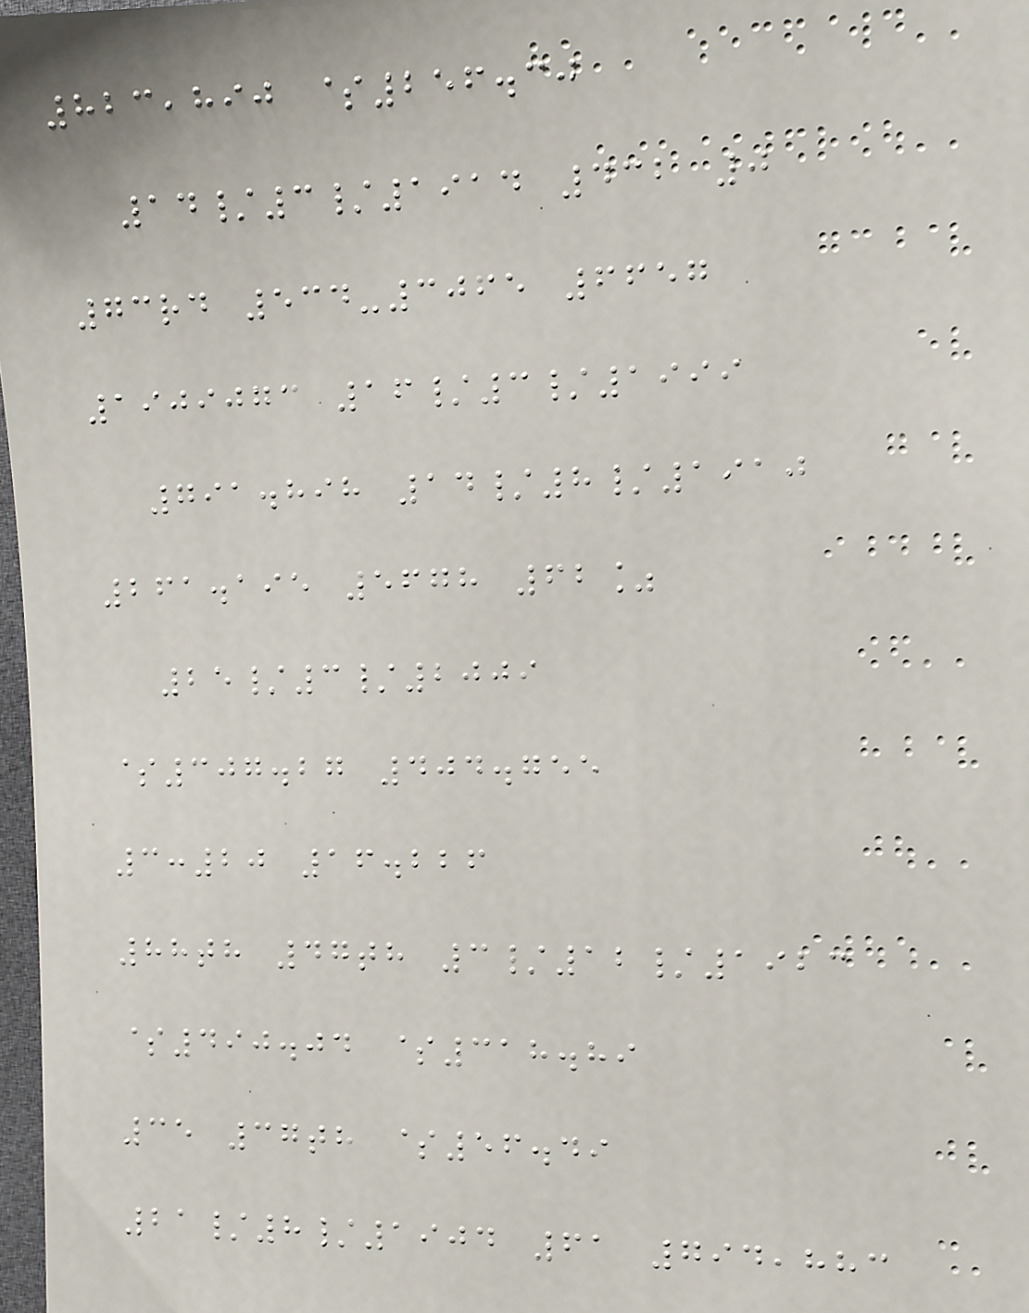823,890 $256.30
14/3/1914 432 0
73rd 534-3065 6657
1909073 16/3/1999
791.898 14/8/1910
261.195 5678 62%
25/3/2009
$307.27 404.755
3:20 16.226
88th 47th 3/12/1923
$490.04 $318.89
35 37th $56.49
21/8/1904 61 794,883
